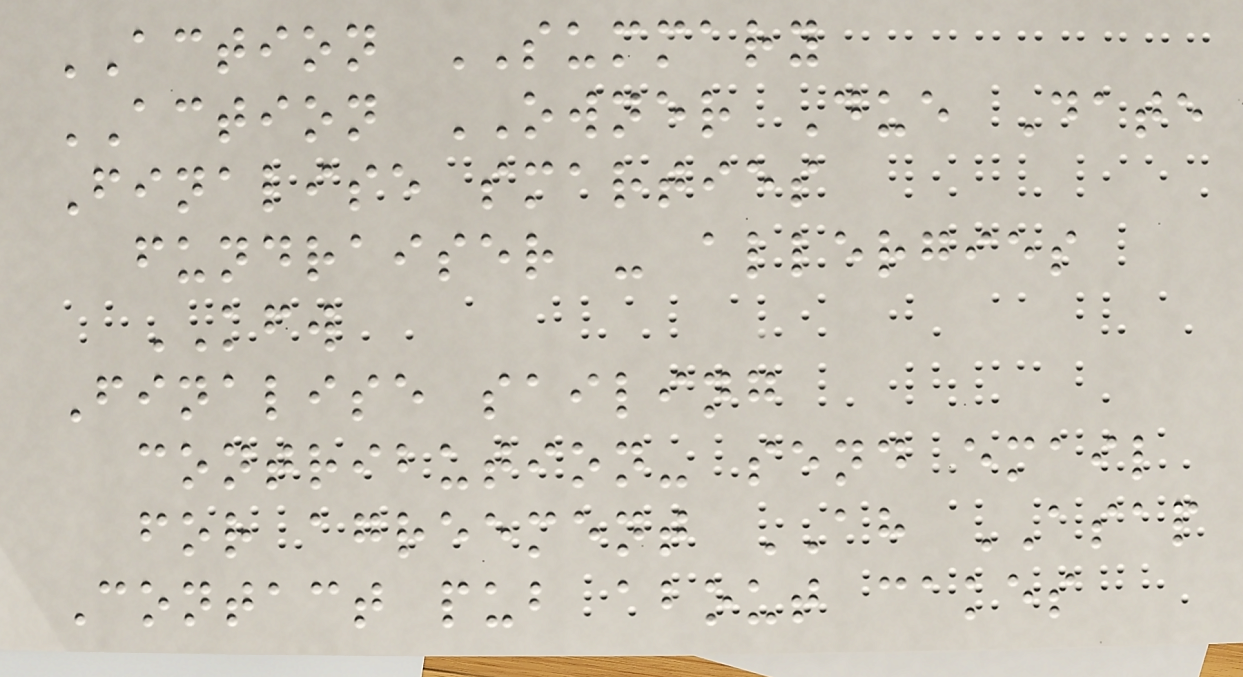ACTION SUMMARY
ACTION OWNER Due Date
Finalise smarties
fundraiser - allergies
KFW
Finalise sailing
contribution- send email
for agreement AH ASAP
Contact pub about cakes
